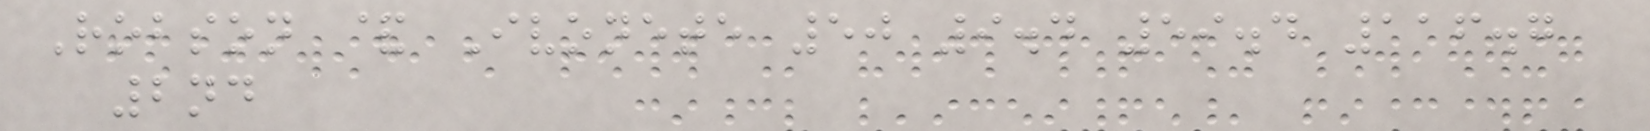Robson & Ivonete 50 9.4 59.4 116.7
2nd
